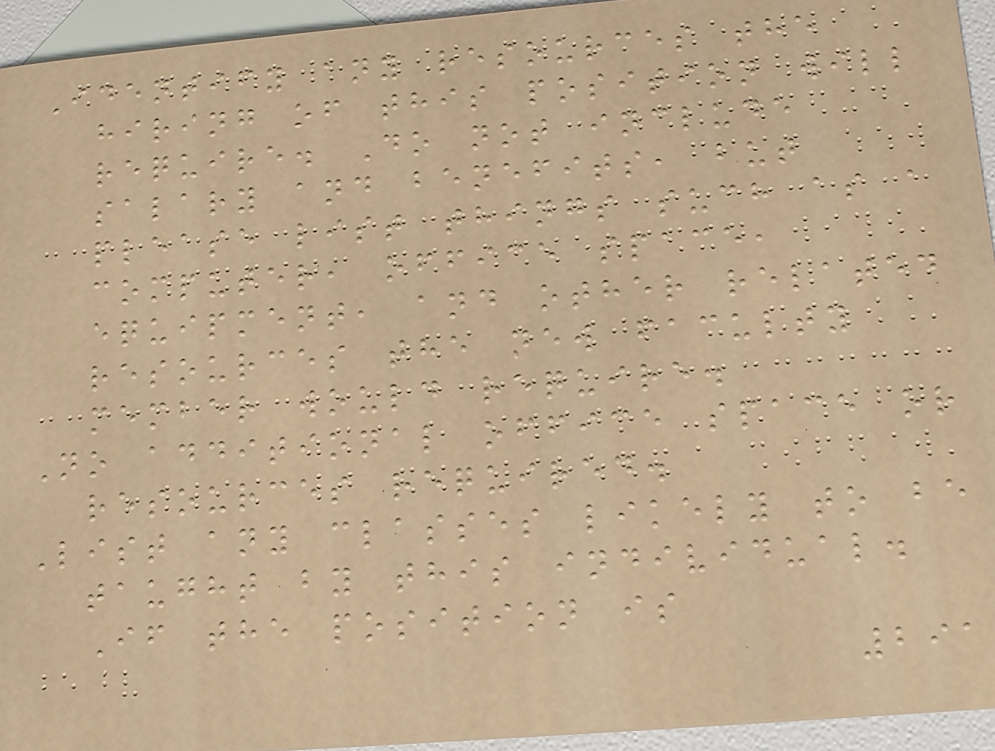Identify any resources the
hiring of this position will
require. Do not include
salary and benefits, but
please list things such as a
computer, office space,
equipment, and other related
resources the new faculty
member would require.
No additional office space or
resources required.
List any classes likely to be
taught by this individual.
If the position is
291
